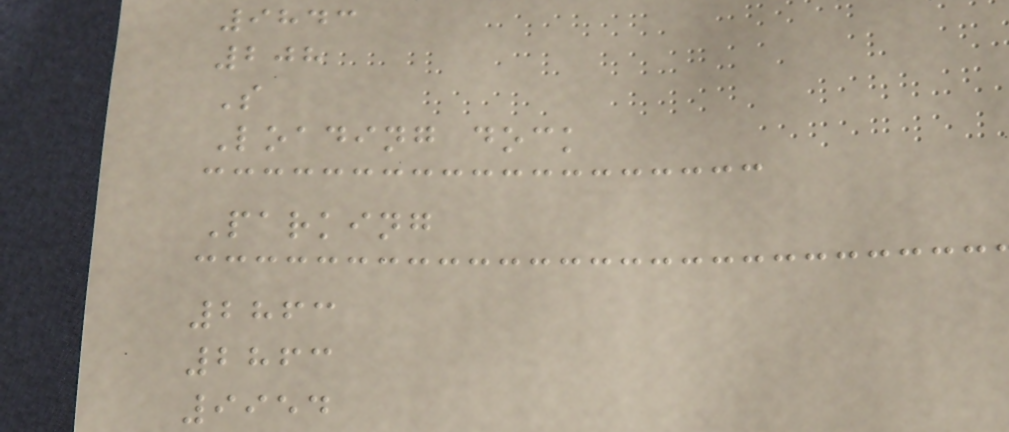9843
208
S
Loading dock
Parking
2863
2863
9954
